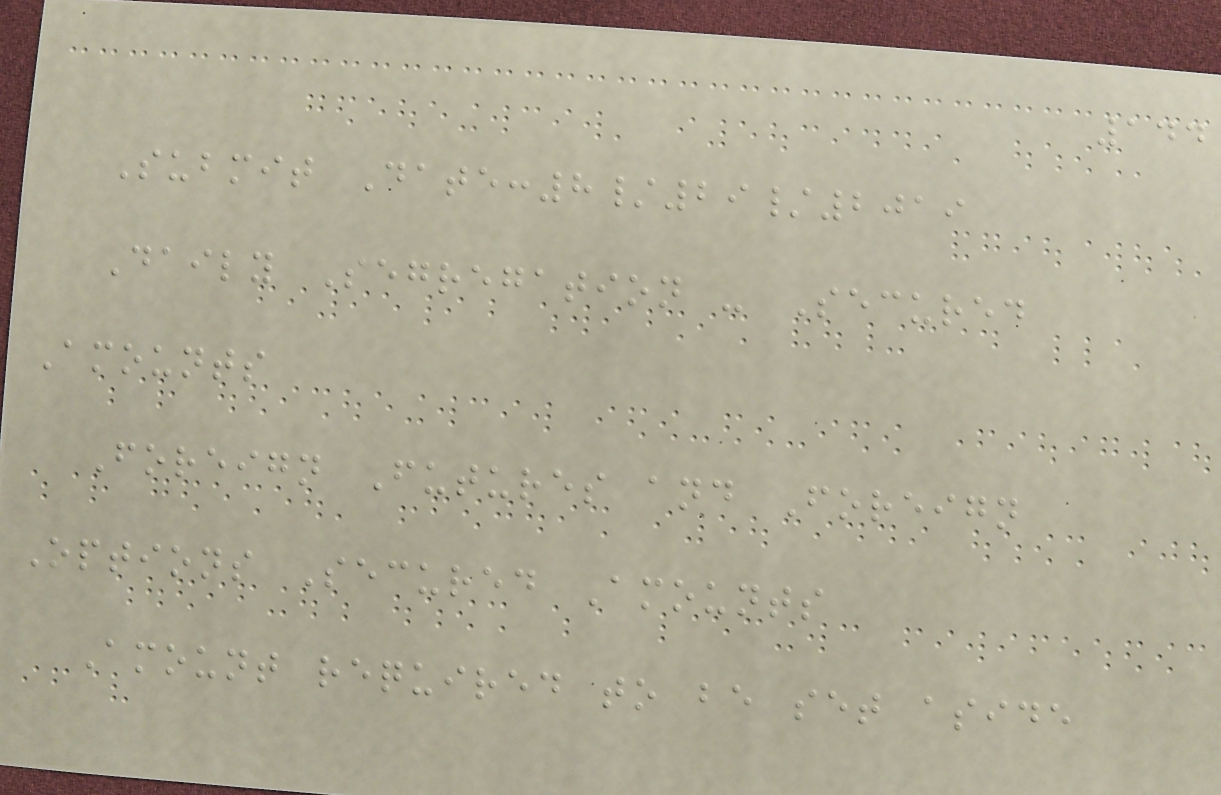144
Submit Date:8/29/2019
Daily Segregation - Secured
Amounts
Foreign Futures and Foreign
Options Secured Amounts
Amount required to be set aside
